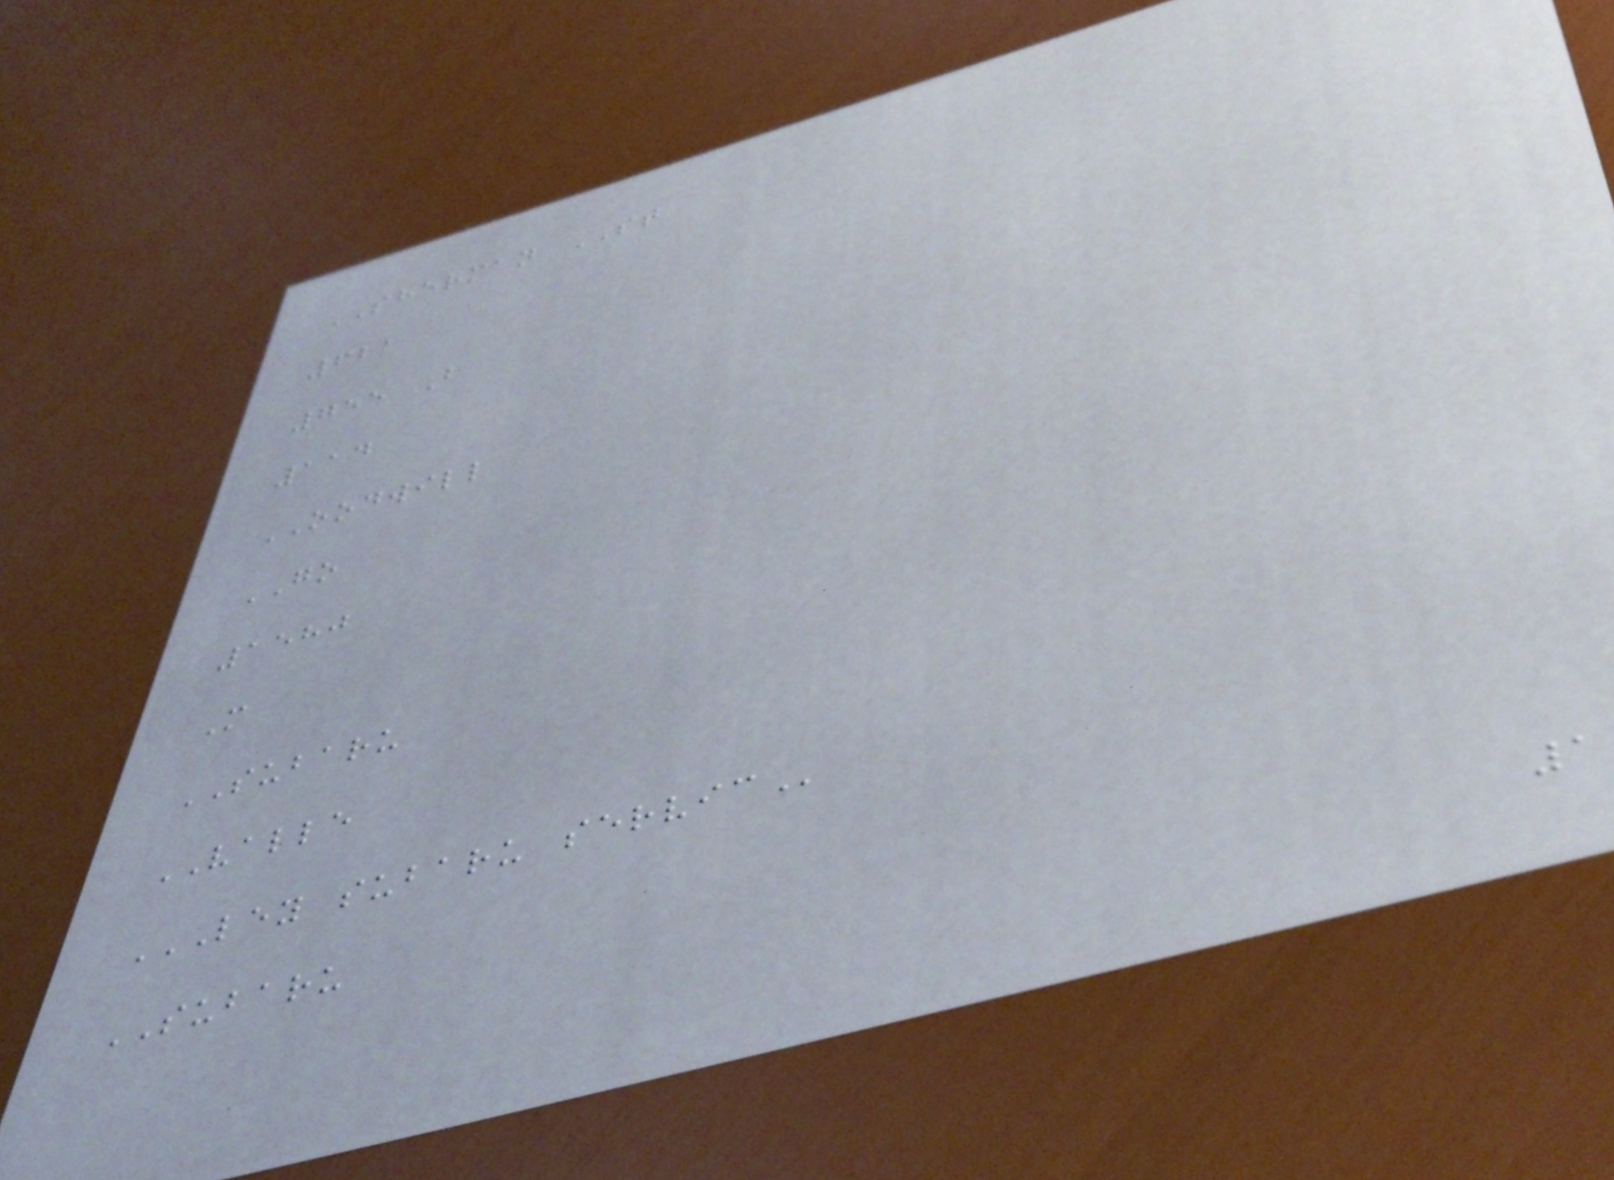SHERMAN ST
621
755 B
114
OODWILL
GO
1580
M
SUBARU
VALLE
LEY SUBARU SERVIC
SUBARU
1
